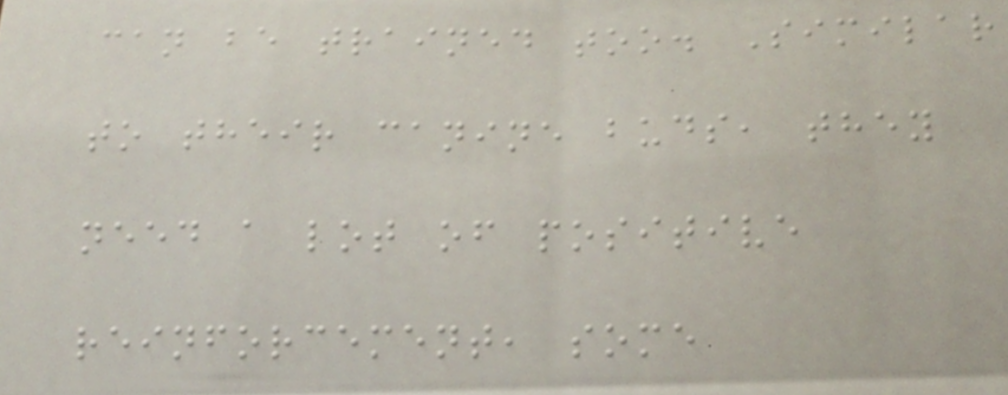can be trained too. Similar
to their canine buds, they
need a lot of positive
reinforcement, some
